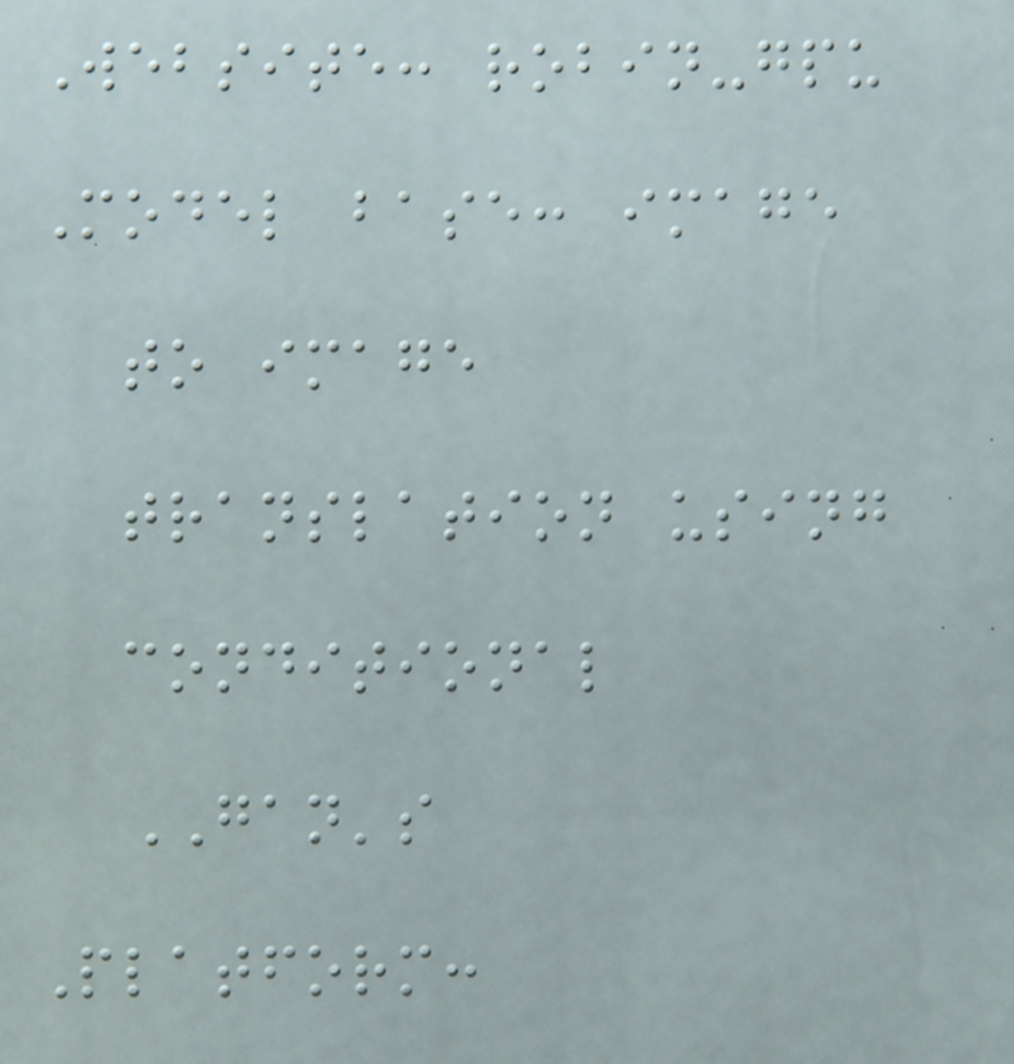Website: robin-gpu
Model base: image
to image
translation using
conditional
GAN's
Platform:
